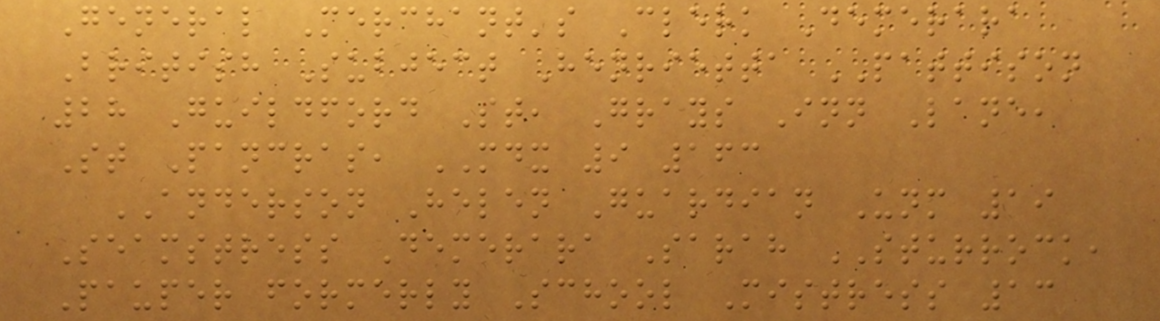General Merchant's Clerk Demerara
British Subject Henrietta PATTISON
28 Guildford St, Grays Inn Lane,
St Pancras, MDX 9 163
ANDERSON Helen Guardian Unm 19
Seamstress Demerara Sarah STURROCK,
Pauper formerly School Mistress 13
